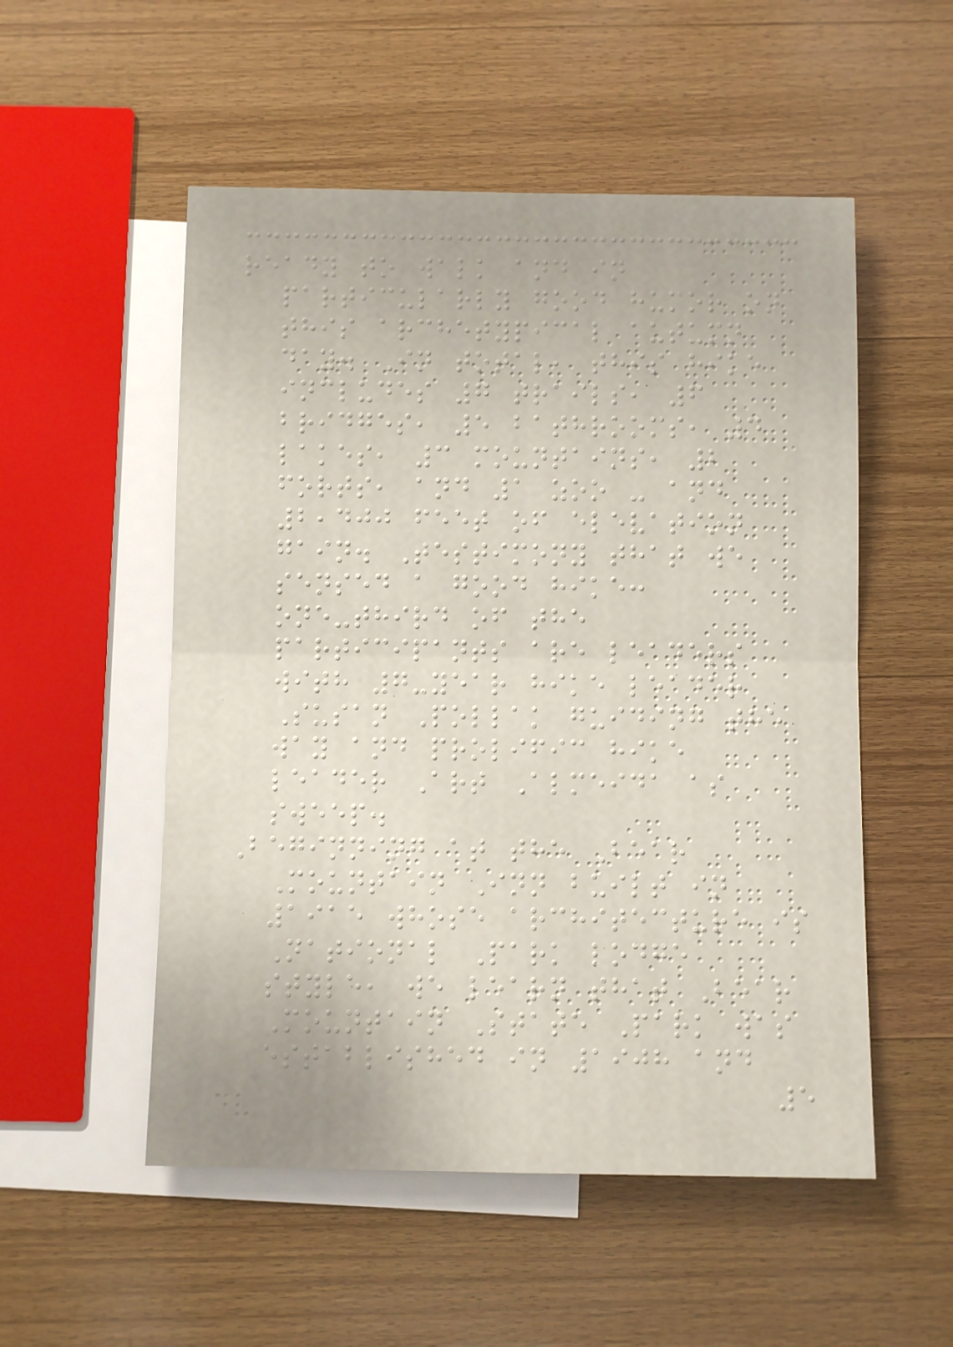ready to walk and in
particularly good humor on
this archetypical autumn
day. In total, this hike
includes 7 trails, 6
bridges, 5 bathrooms, 4
lakes, 3 mountains, 2
forts, and 1 zoo - and
2,400 feet of elevation
gain. Testimony that we
sensed a good hike:
one-third of the
participants are leaders
with 7-year hike leader
Susan Pollak guiding the
way and prolific hike
leader Art Almeida as
sweep.
Beginning at the Bear
Mountain Inn built in
1915 whose architecture is
National Park lodge
style, we learn that Bear
Mountain State Park was
established in 1908 and
5
